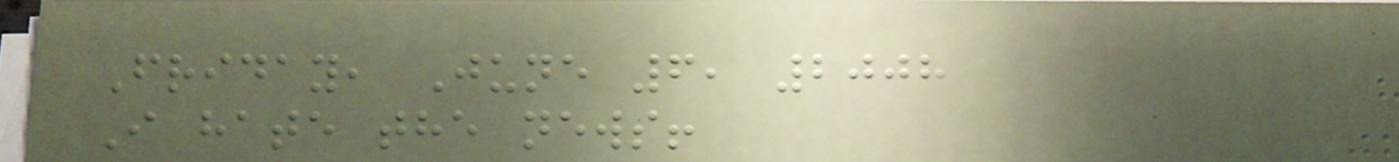Friday, June 6, 2008
I hate the news!
